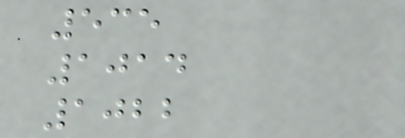535
1014
1022
